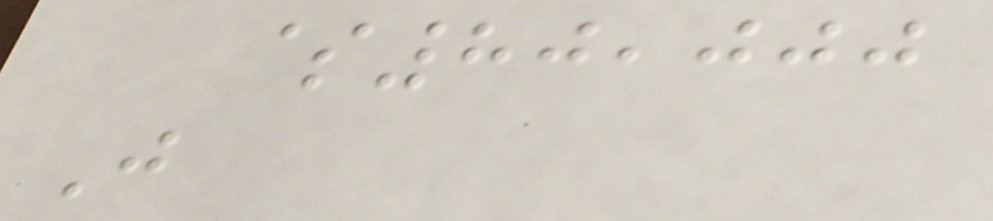$80,000
J
